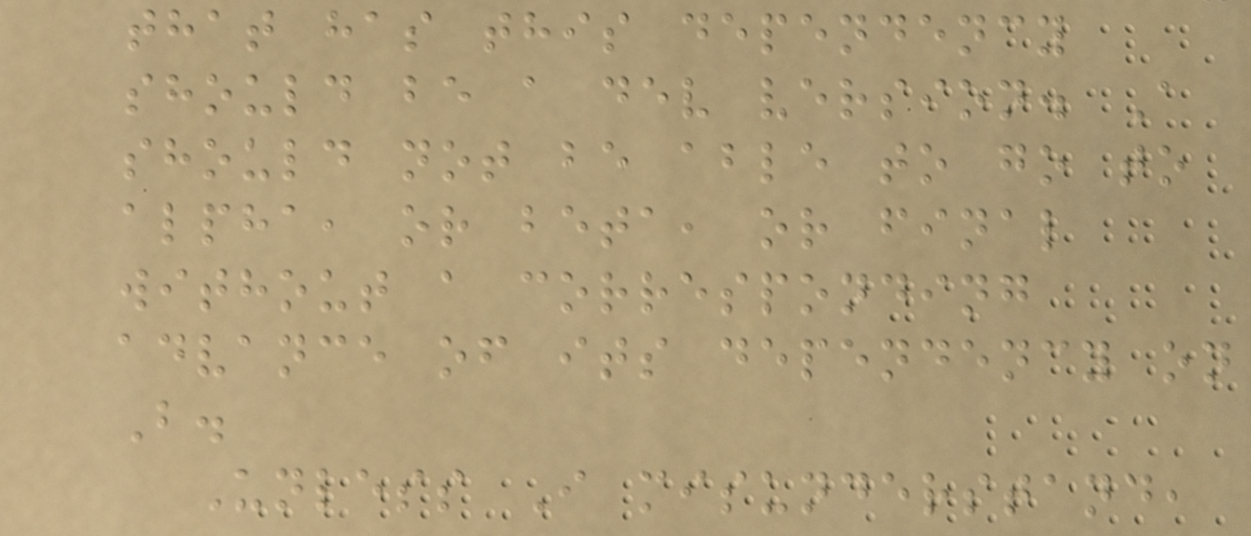that has this dependency
should be a dev version. A
should not be able to go to
alpha, or beta, or final
without a corresponding
advance of its dependency on
B.
Unless I misunderstand,
